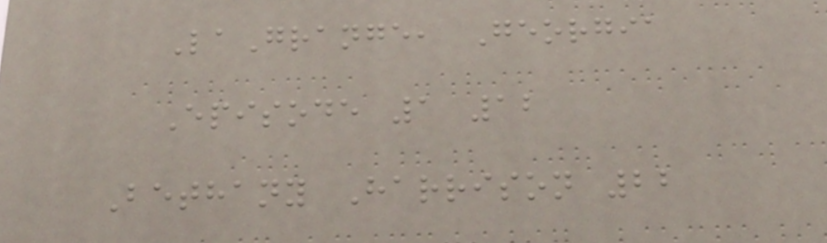LaGrange, Georgia
Episode 1 12
Bethany Harrison 22
